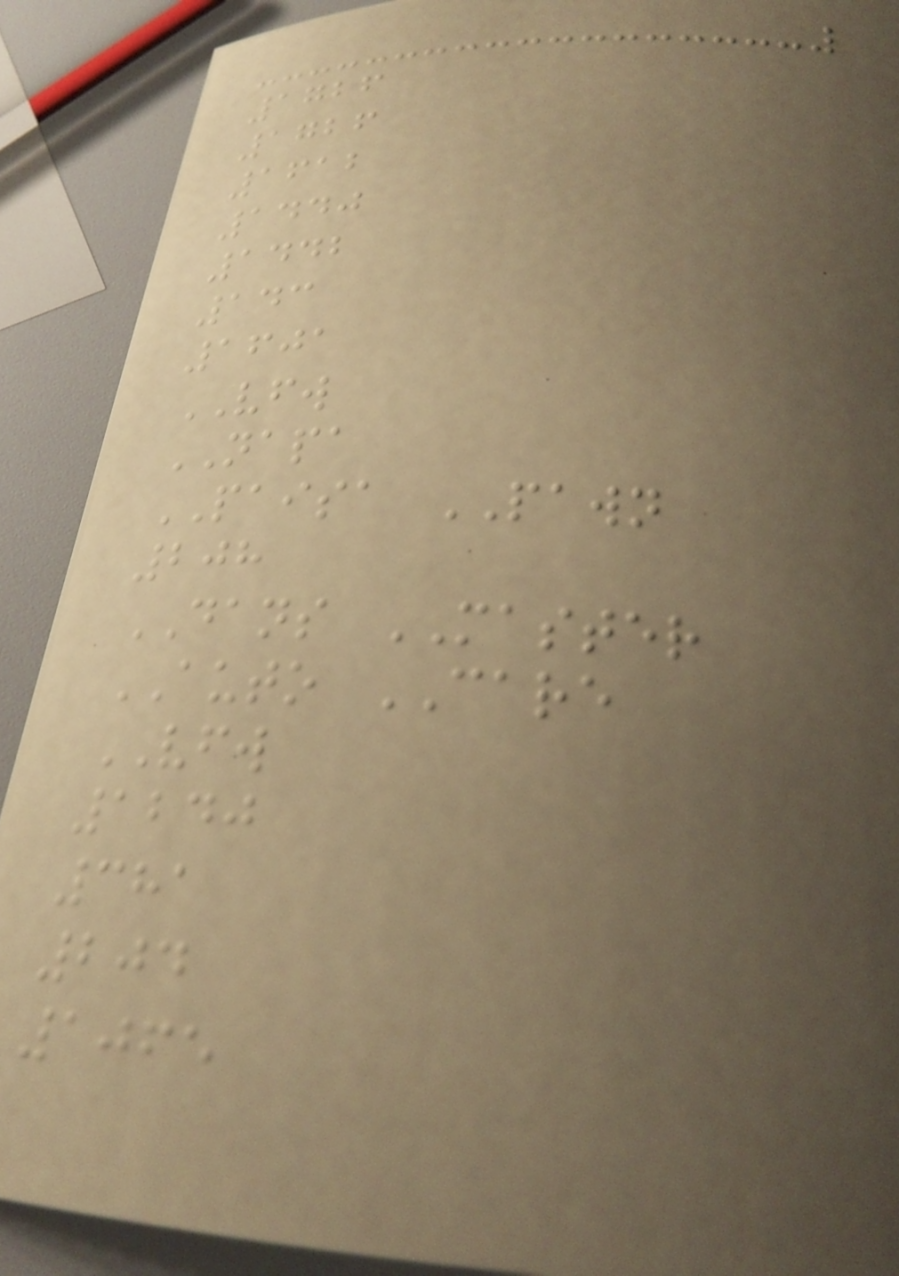1726
1726
1612
1440
1442
143
1601
VFW
NAPA
PAISA PAWN
208
DANS MASTER
AUTO CARE
VFW
1240
381
204
1065
